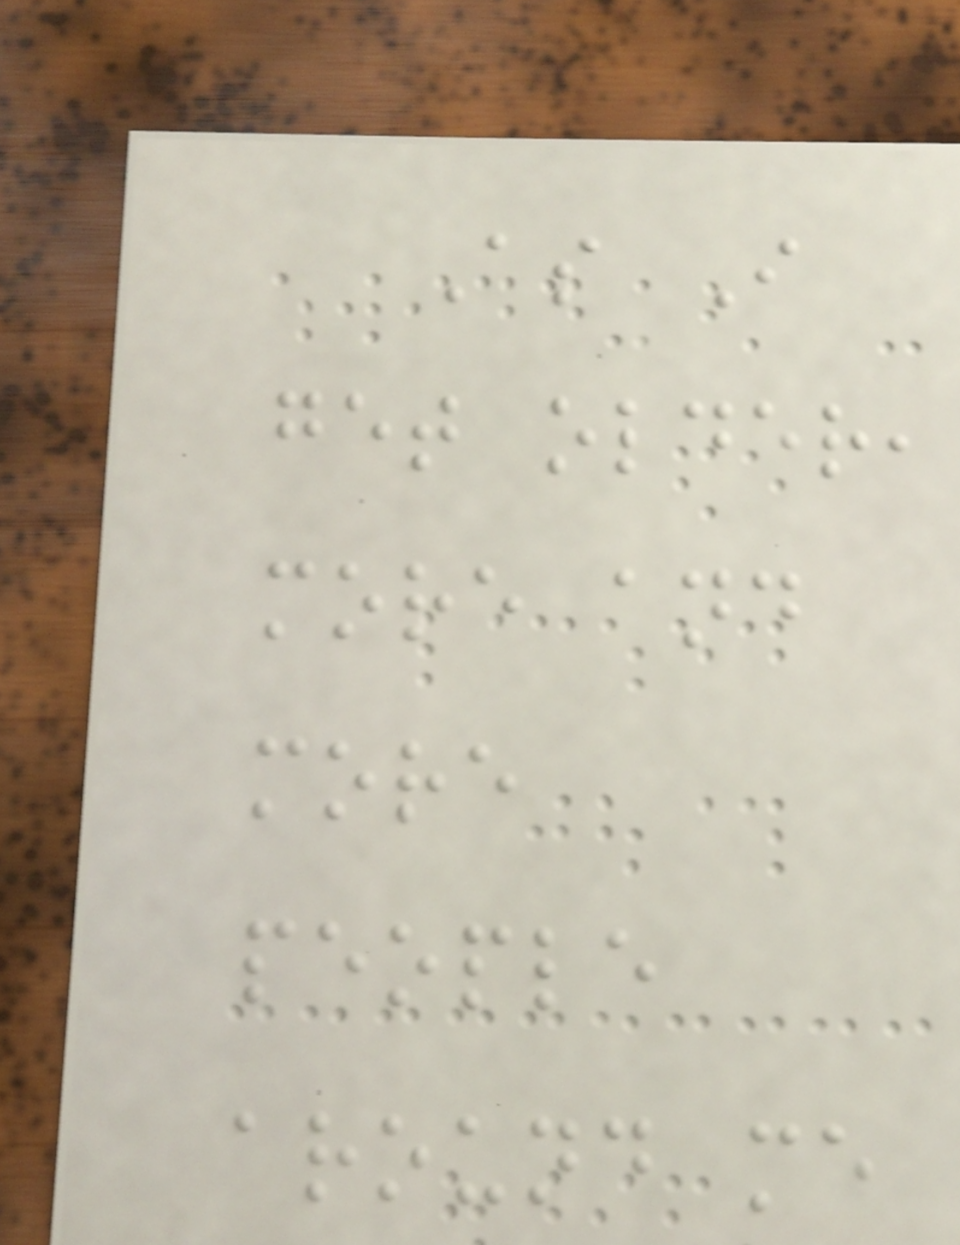As I
get older,
more and
more
people
around me
